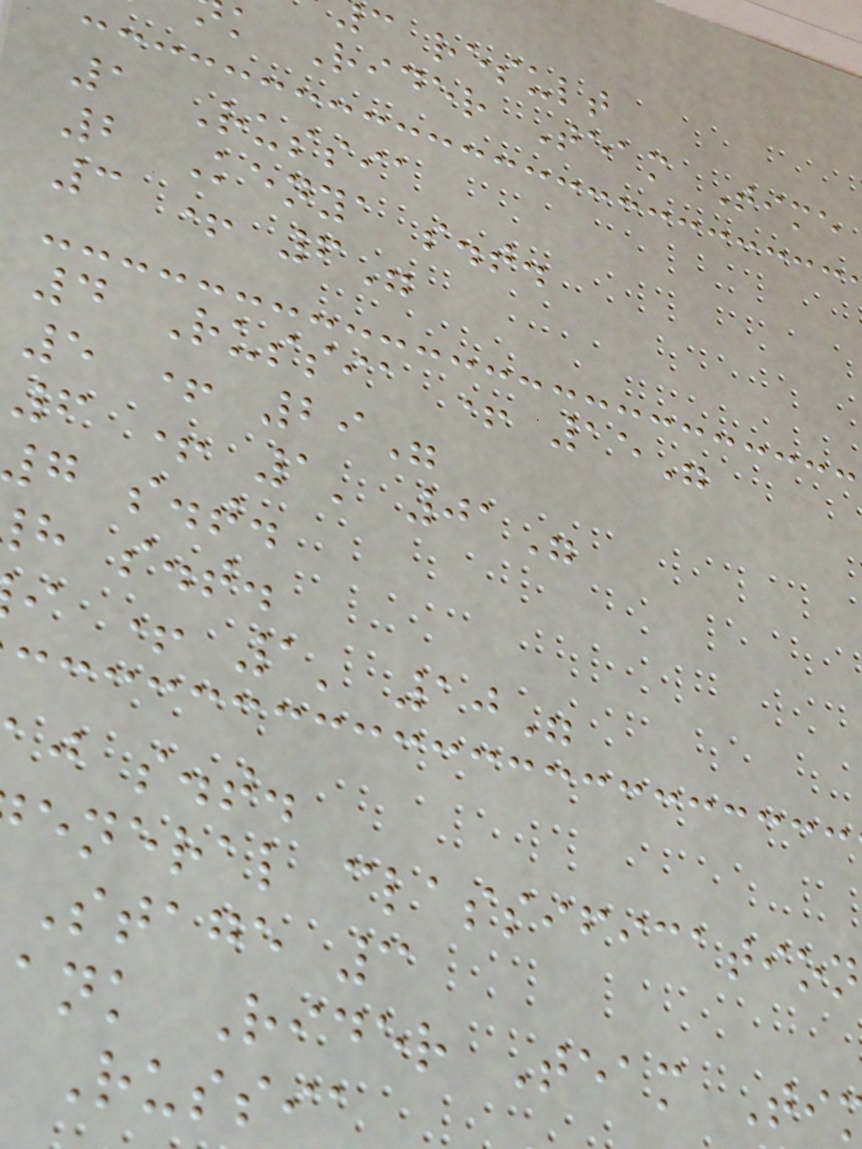c result
k Rider Team Time
1 Russia
2 Kenya s.t.
3 + 6"
4 Russia + 15"
5 + 29"
6 + 1' 01"
g s.t.
h s.t.
i + 1' 10"
j s.t.
eneral classification
Stage 3
ank Rider Team Ti
Russia
